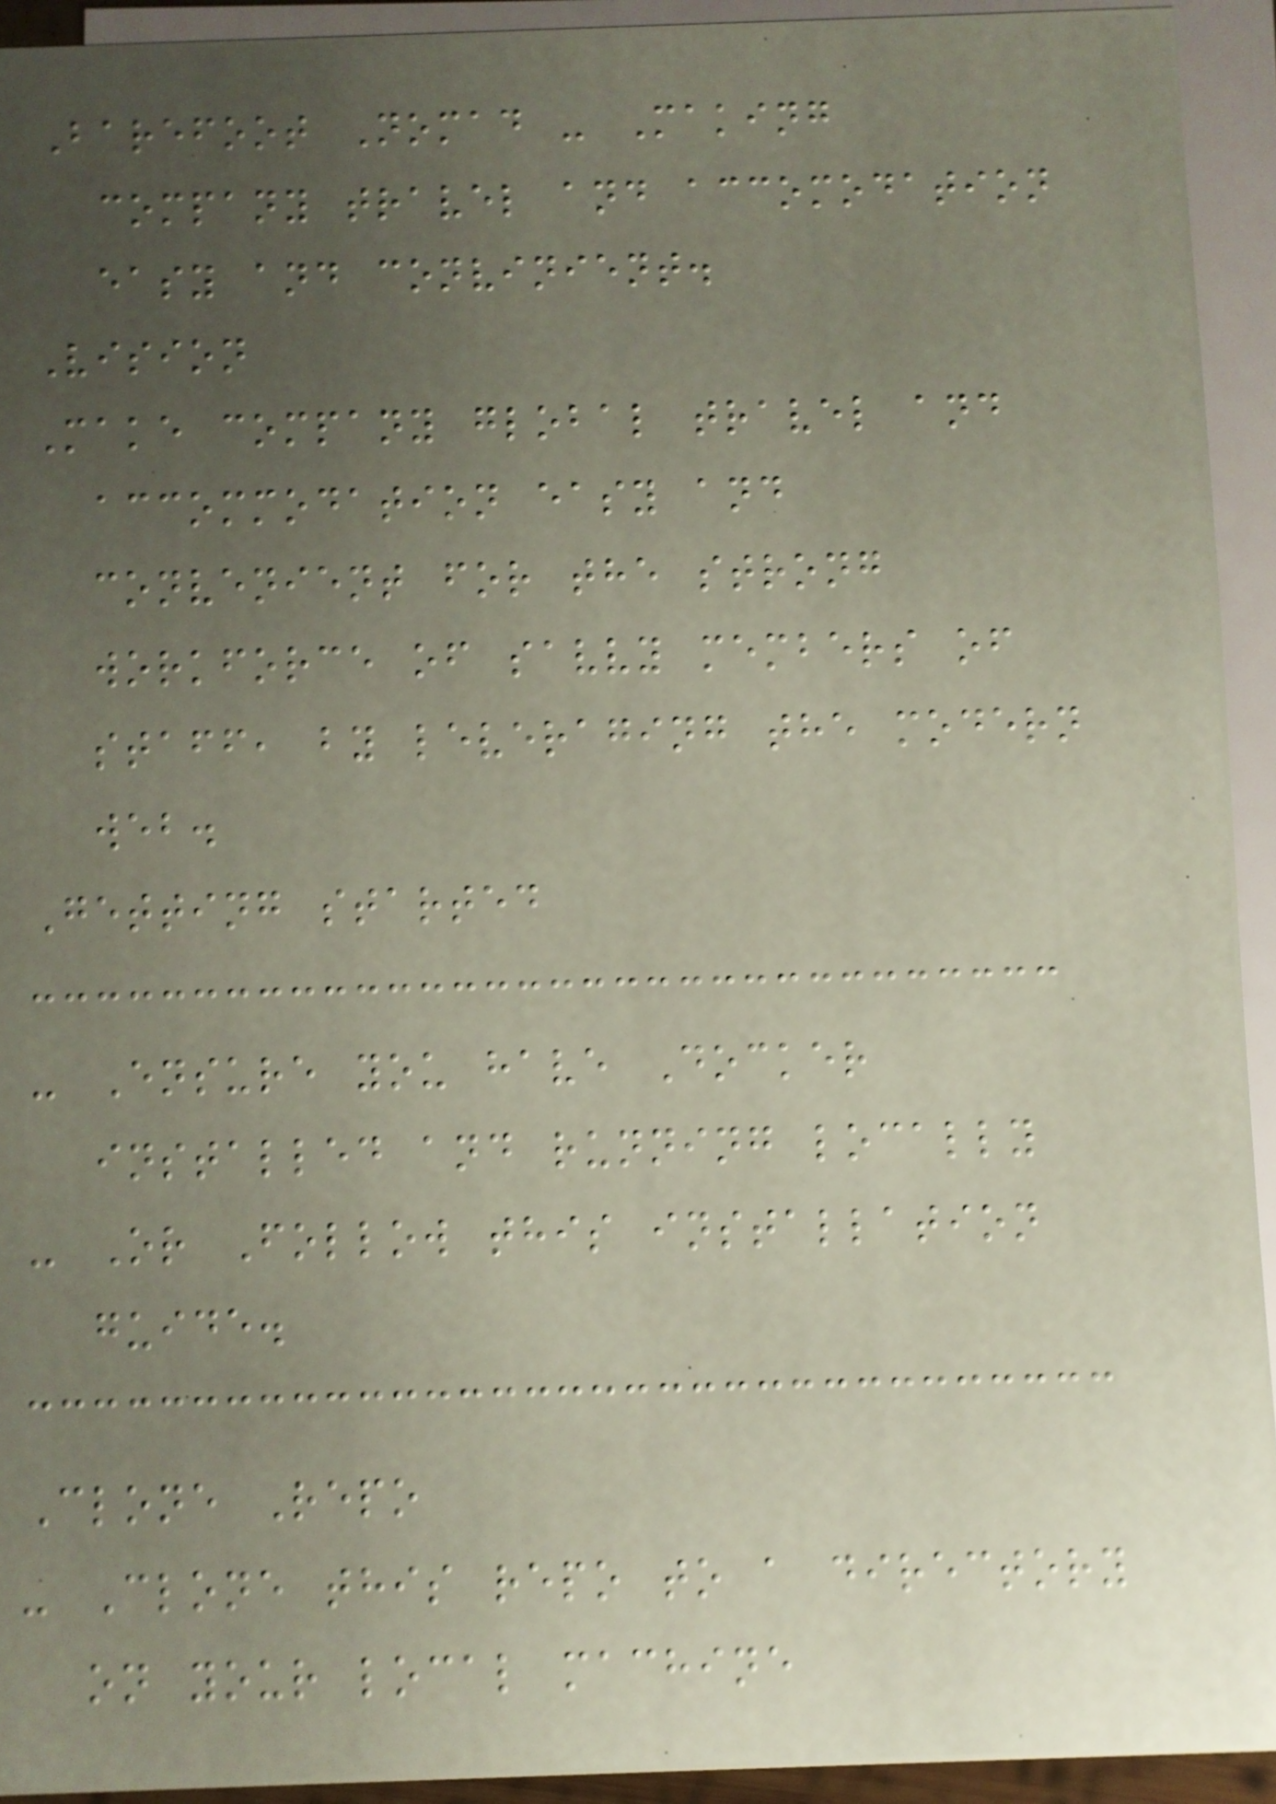Barefoot Nomad - Making
company travel and accomodation
easy and convinient.
Vision
Make company global travel and
accommodation easy and
convenient for the strong
workforce of savvy members of
staff, by leveraging the modern
web.
Getting started
- Ensure you have Docker
installed and running locally
- Or Follow this installation
guide.
Clone Repo
- Clone this repo to a directory
on your local machine
